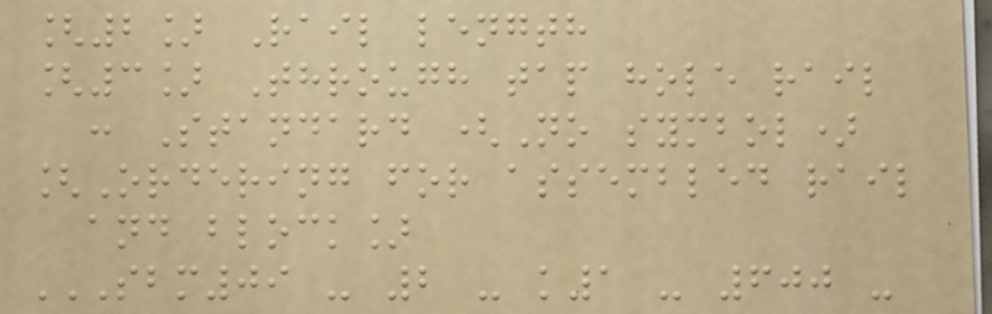[2] Rail length
[3] Through tap hole rail
: Standard (No symbol)
[Ordering for assembled rail
and block]
SBM09 - 2 - K1 - 600 -
